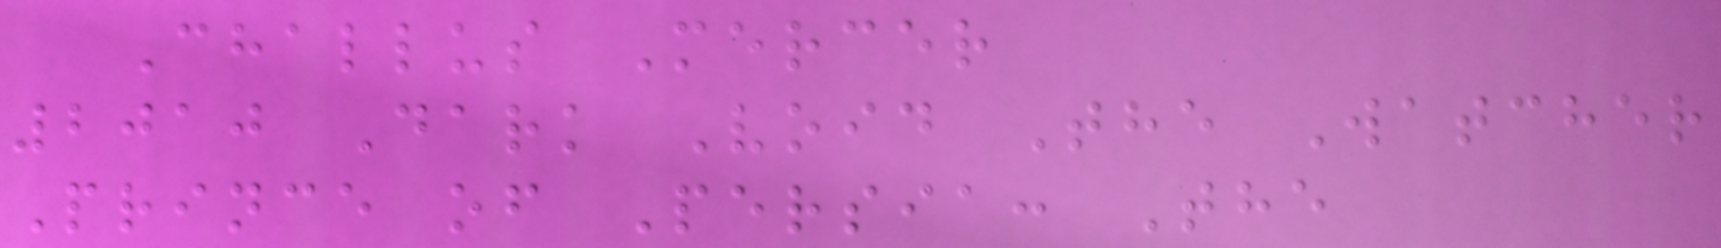Challus Mercer
2010 Dark Void The Watcher
Prince of Persia: The
